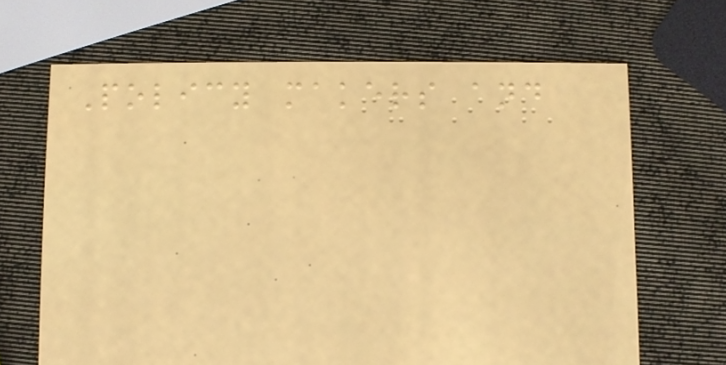Policy makers and
